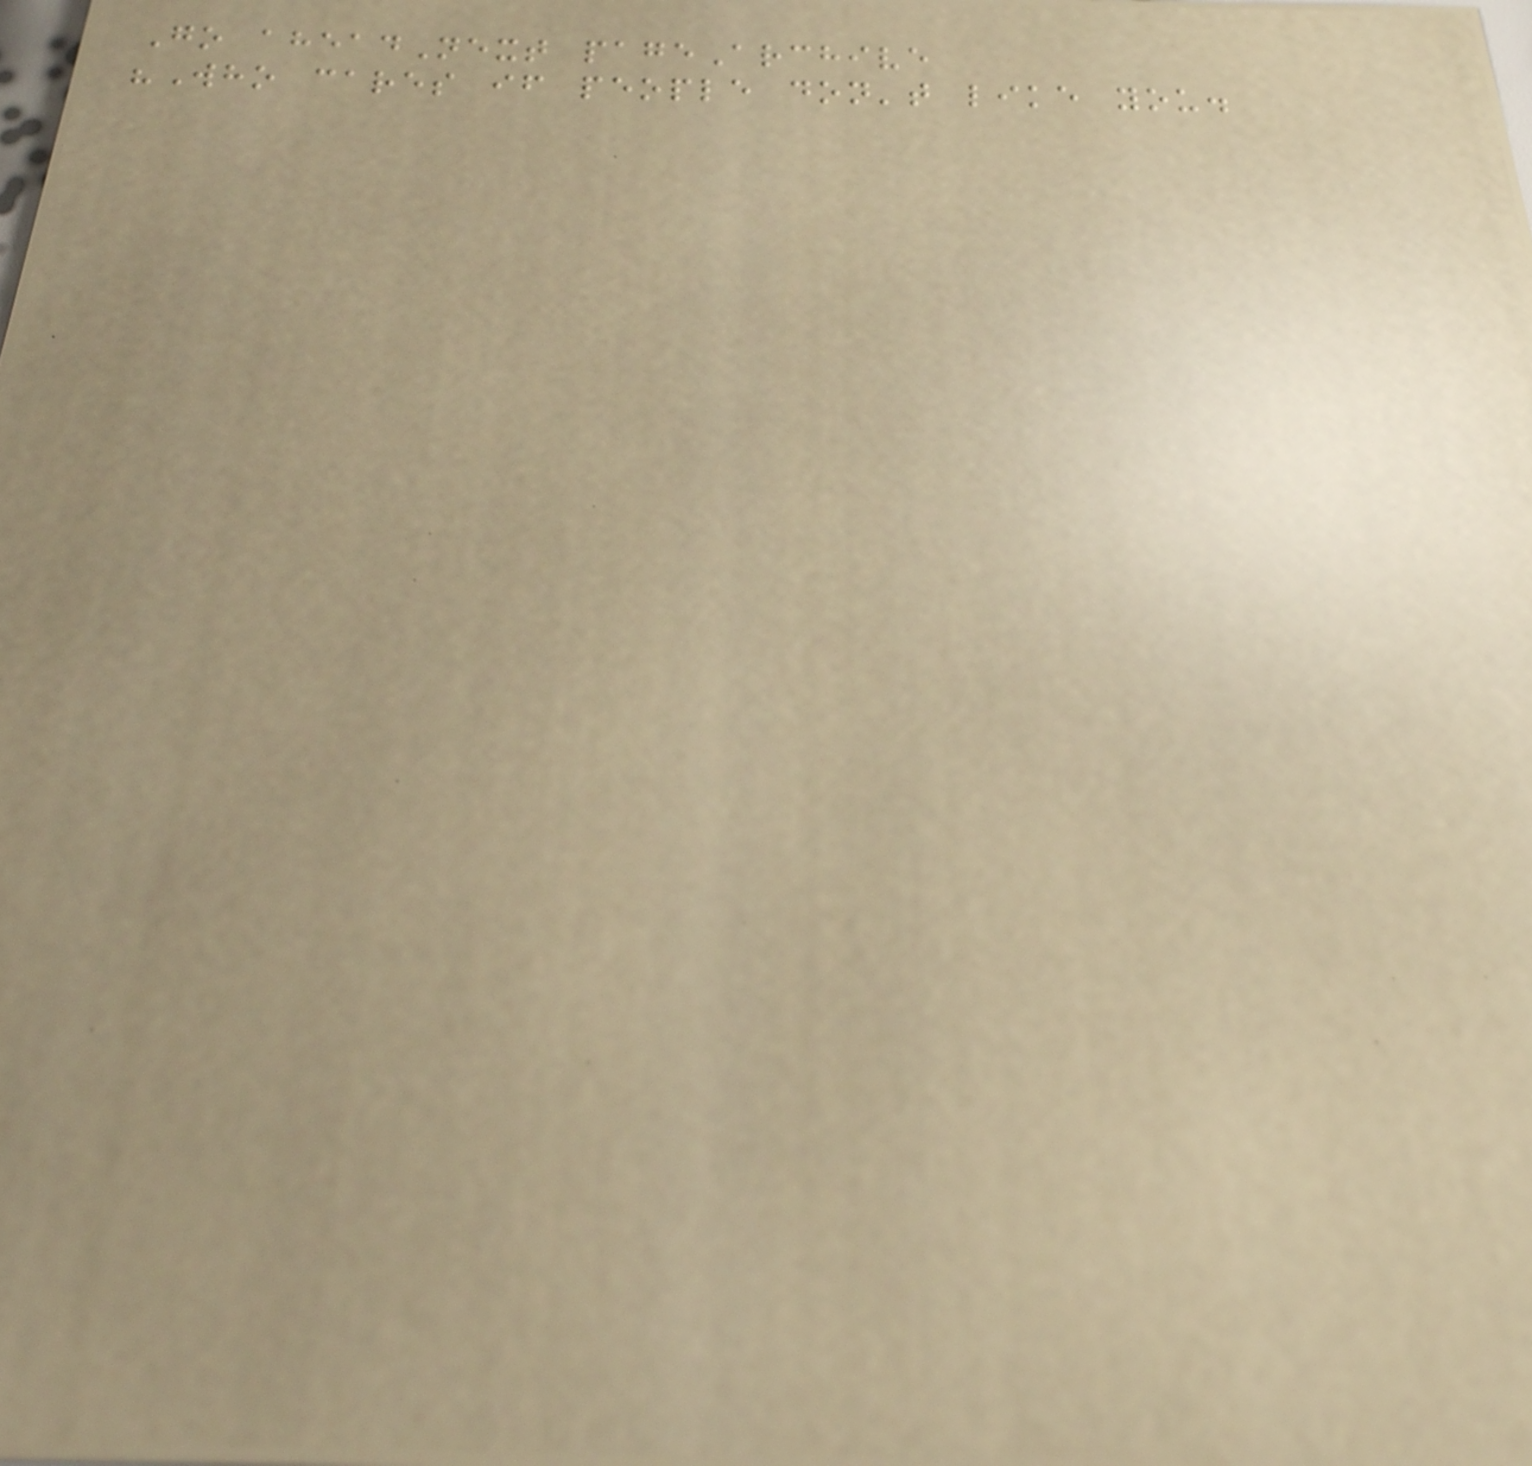Go aheadNext pageArchive
"Who cares if people don't like you.
